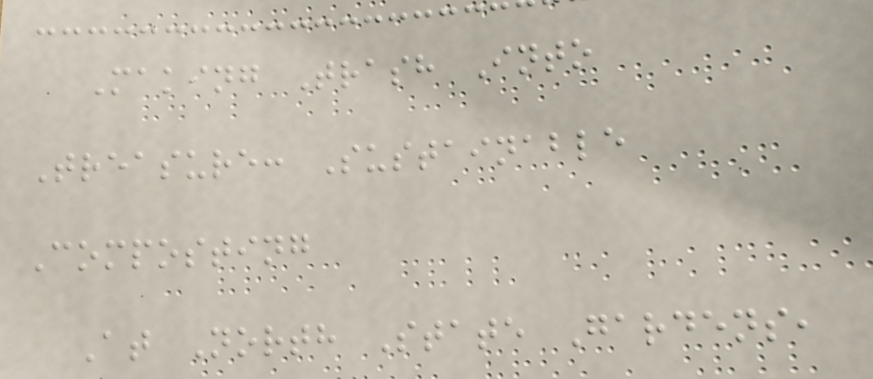Making Trash Into
Treasure: Sustainable
Composting
At North State Gardens,
